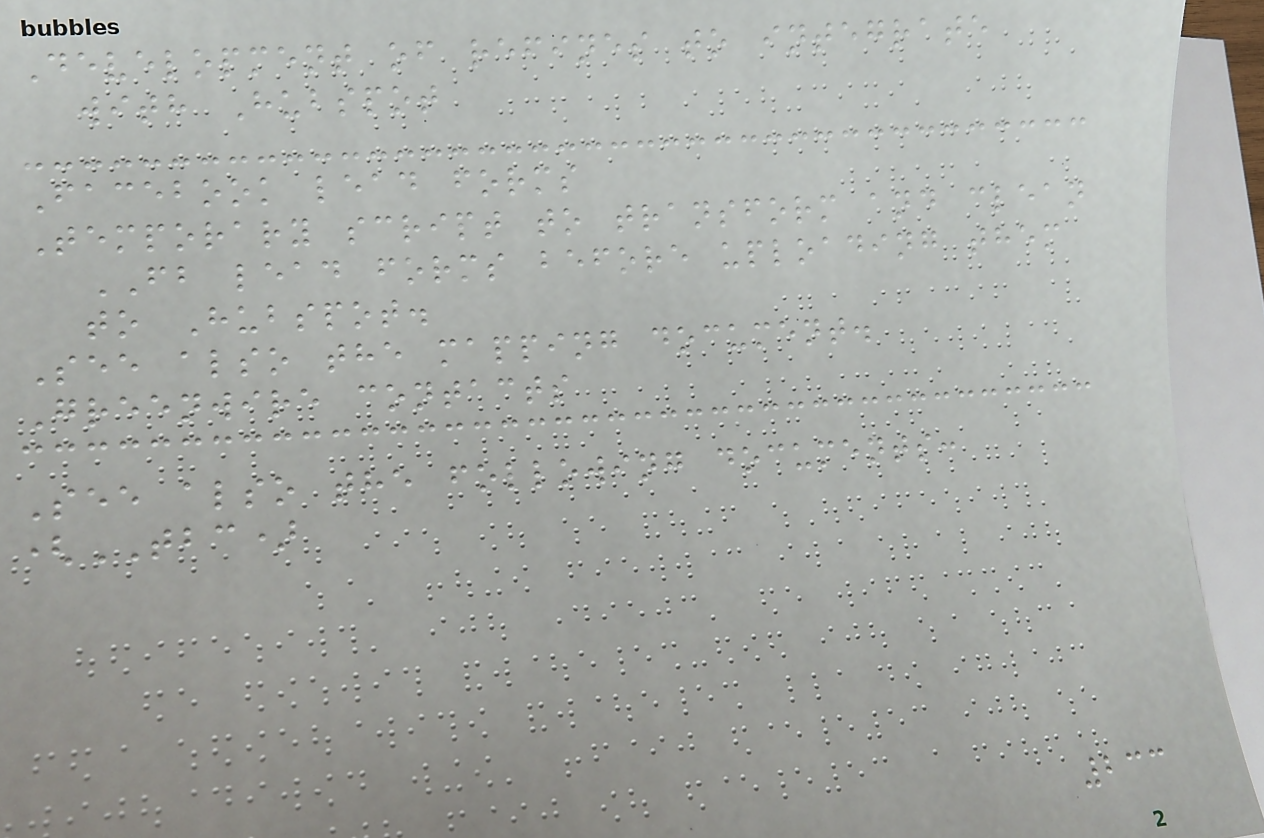Development of refines to integrate
with Hubspot
Facebook lead forms
Temporary script to transform and clean
FB lead forms before uploading them
to Hubspot.
See also the mapping document.
Greenwire contacts
See also the following documents:
(TBC)
233
